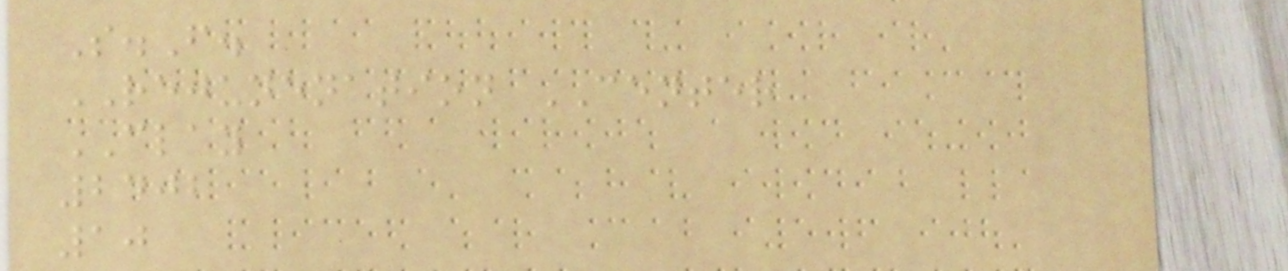S.F.
REJUNENATION CENTER
CLAY
2402
10
